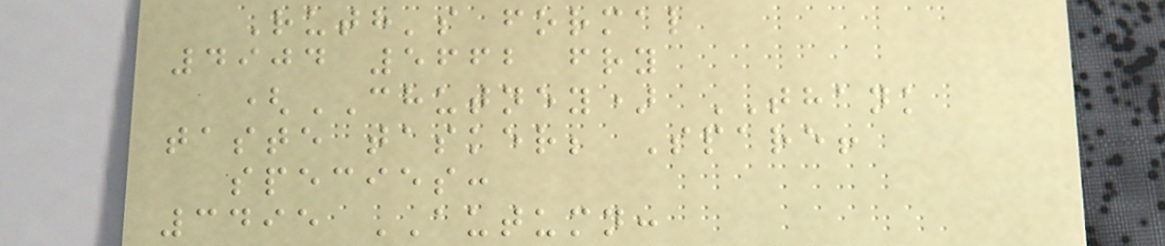Ruth's formal
4904 5662 fry
(CHUTNEY) THANK
taste tasker; Spare!
species:
3495 AUTUMN:
